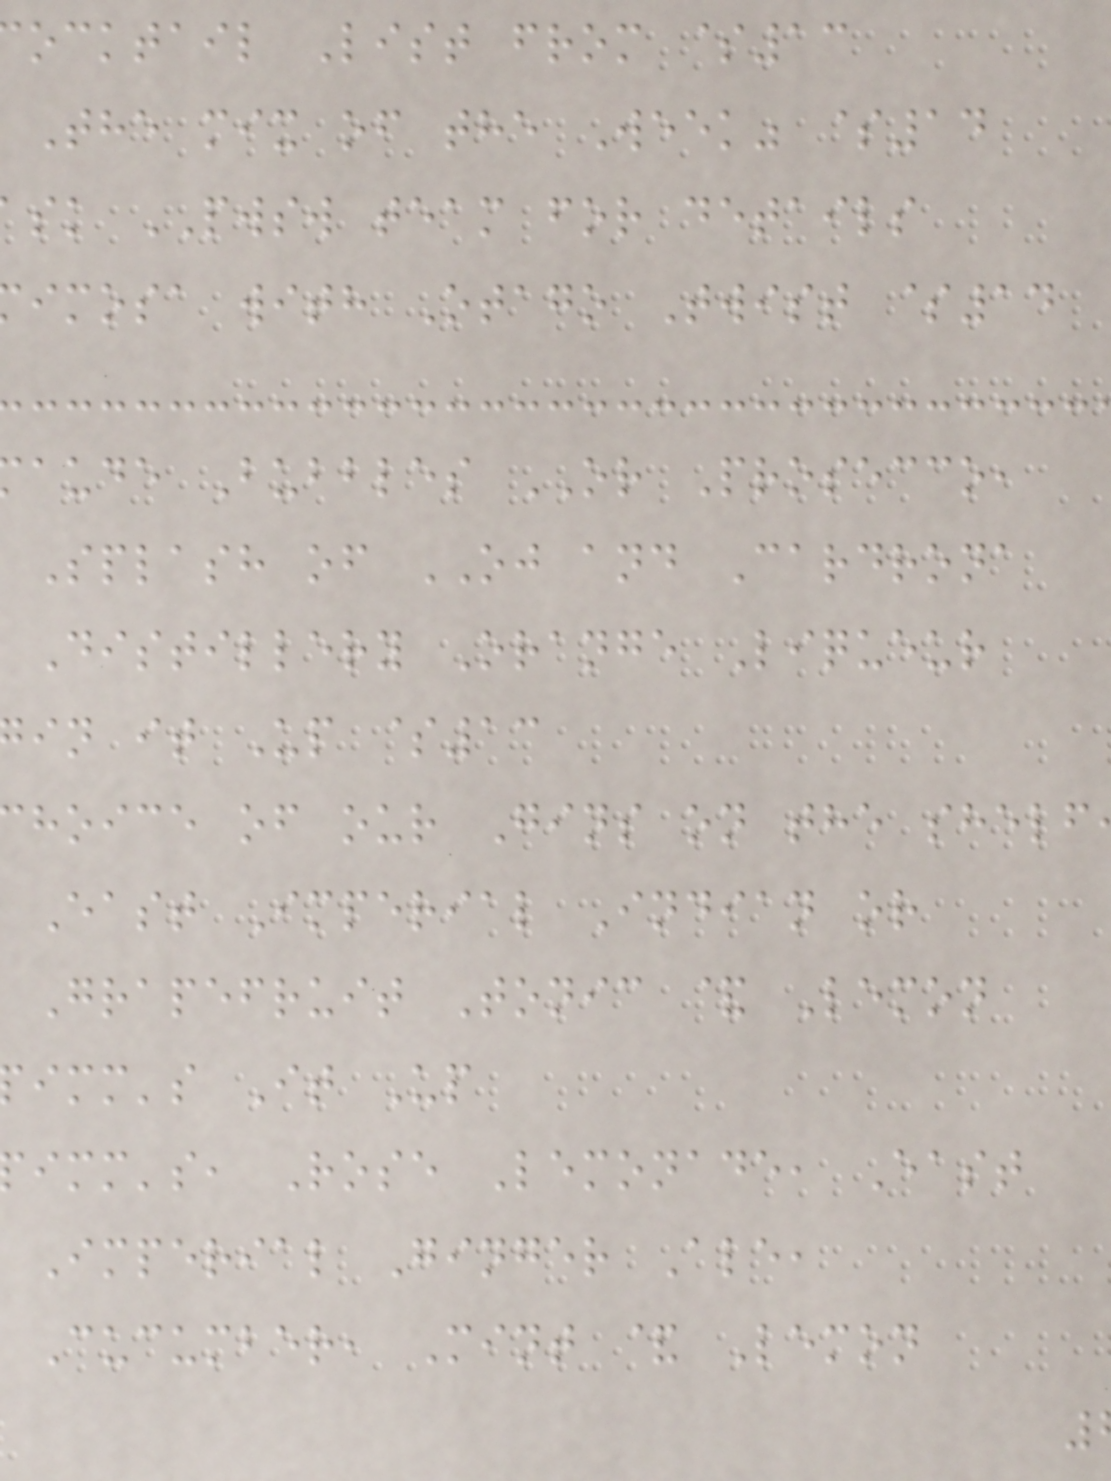ocktail List from $13
The mix of the Week" $14
sk PWSW team for details
imosa with Otago Twist $14
aude Bubbles OR Prosecco,
Splash of OJ and Cardrona
Distillery Orange Liqueur
in it Up $13
hoice of our Gins on the shelf
East Imperial Indian or
Grapefruit Tonic & Lemon
imm's It Up
imm's, Rose Lemonade, East
Imperial Ginger Ale,
Cucumber, Mint & Lemon
